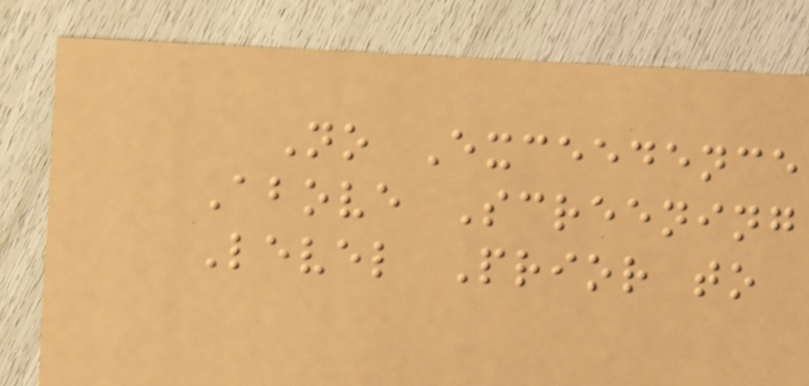No Exceedence
Above Screening
Level Prior to
